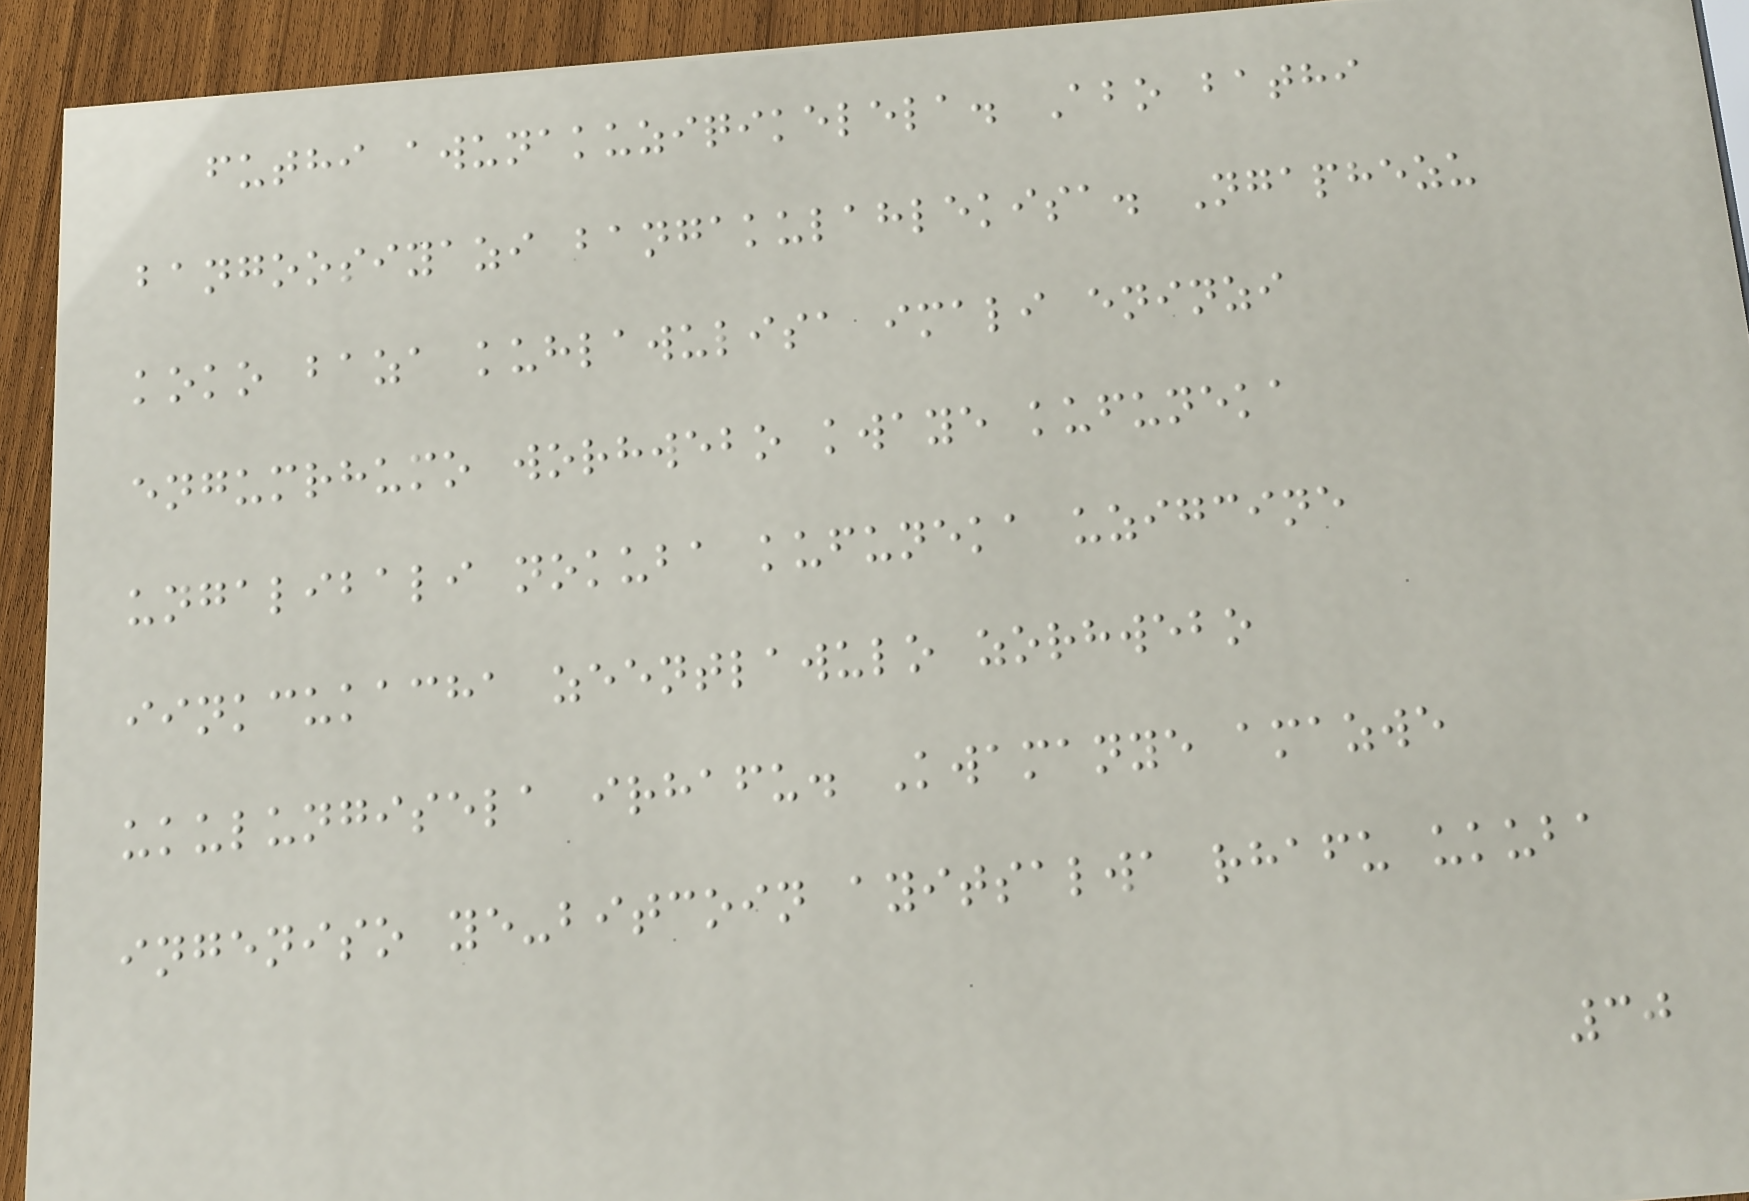futhi awunakuziqikelela. Abo bathi
bangoosiyazi bangakulahlekisa. Ngaphezu
koko baza kuhlawulisa imali eninzi
engumrhumo worhwebo kwaye kufuneka
ungalibali nokuba kufuneka uzigcine
iinkcukacha zeentlawulo zorhwebo
ukulungisela irhafu. Kwamanye amazwe
ingeniso ye-bitcoin ayitsalwa rhafu ukuba
30
